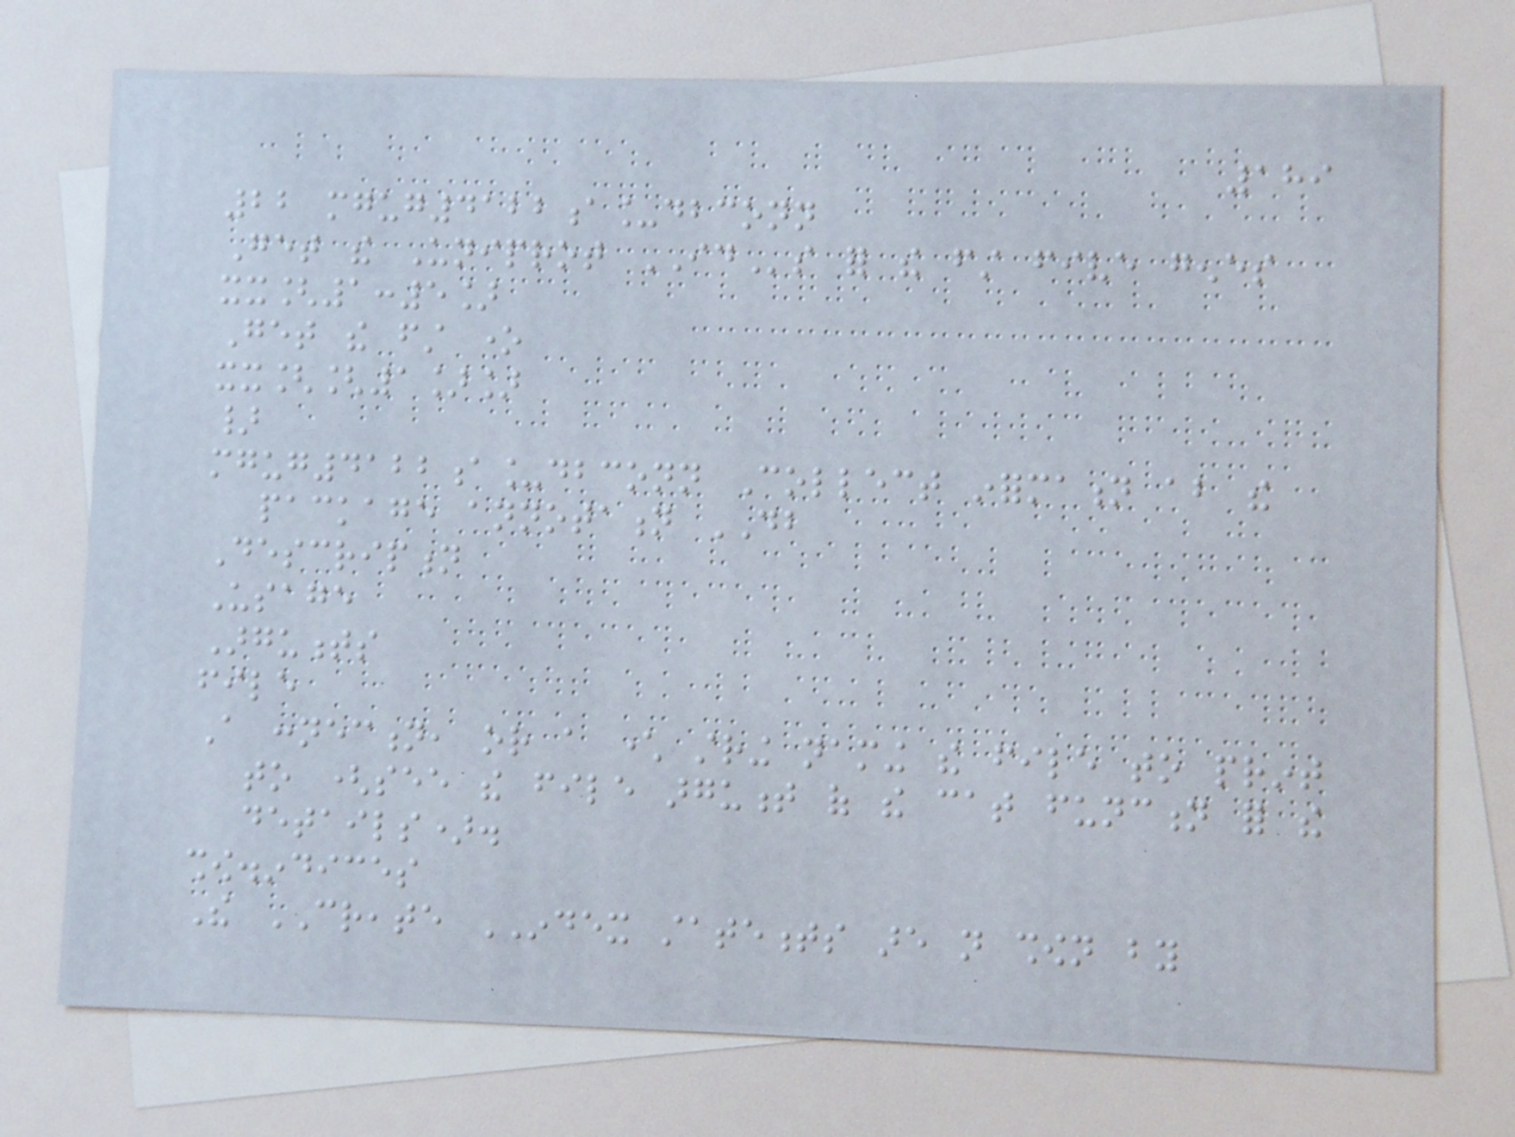189
22 mgug4122a_dbconn
Get the Uniprot IDs for the first five genes
xx[1:5]
Get the first one
xx[[1]]
}
mgug4122a_dbconn Collect information about the
package annotation DB
Description
Usage
Arguments
file
A connection, or a character string naming the file to print
to (see the file argument of the cat function for the
details).
show.indices
The CREATE INDEX statements are not shown by
